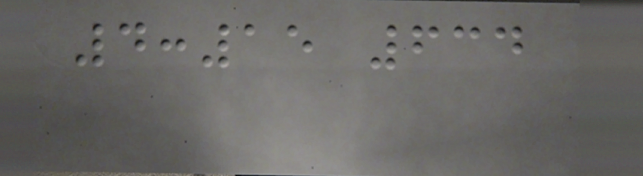4:15 634
